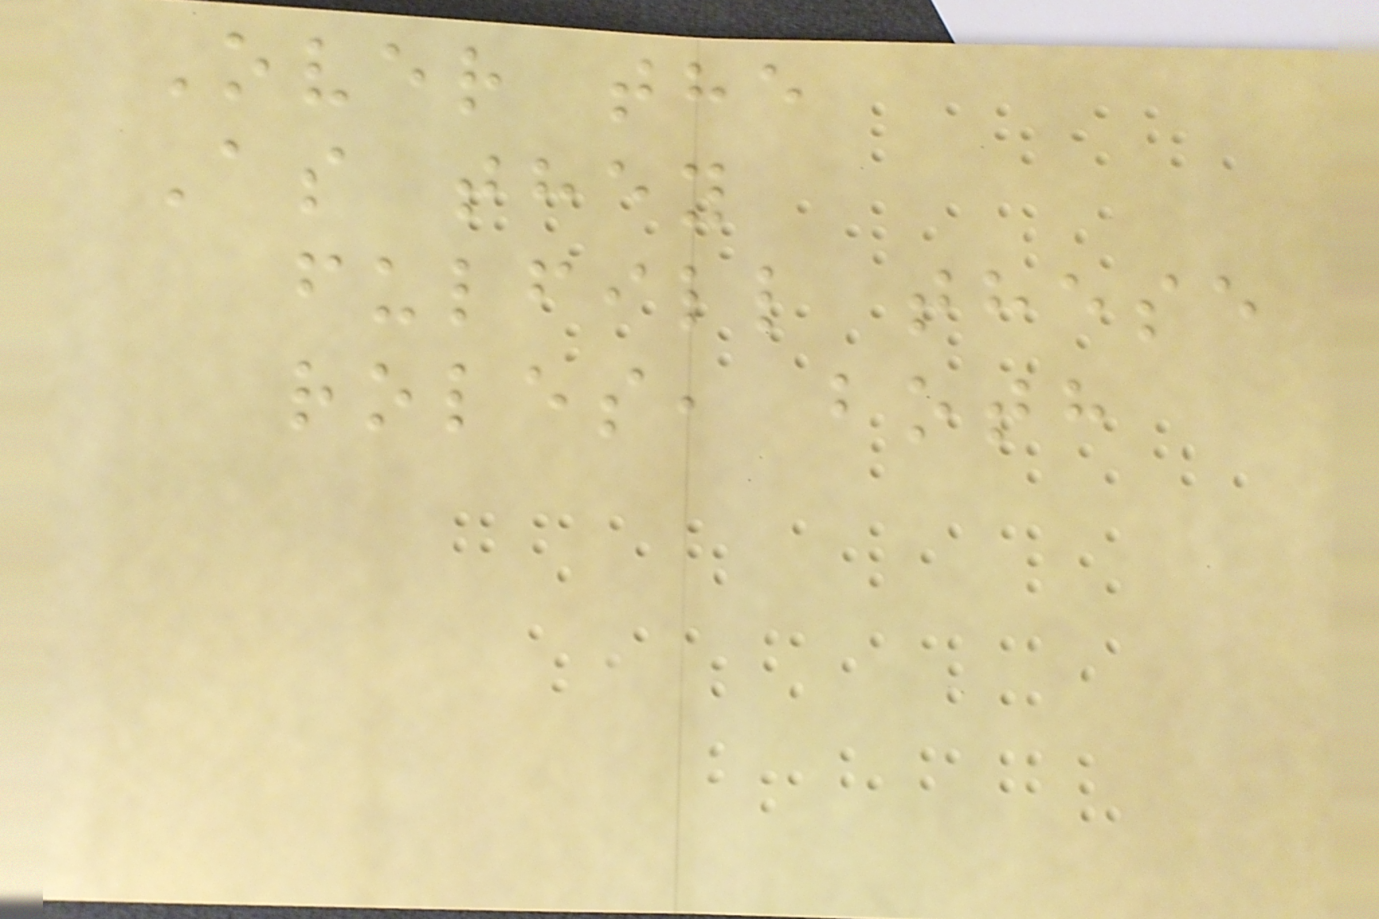Over the
As they
fulfill these
roles, both
